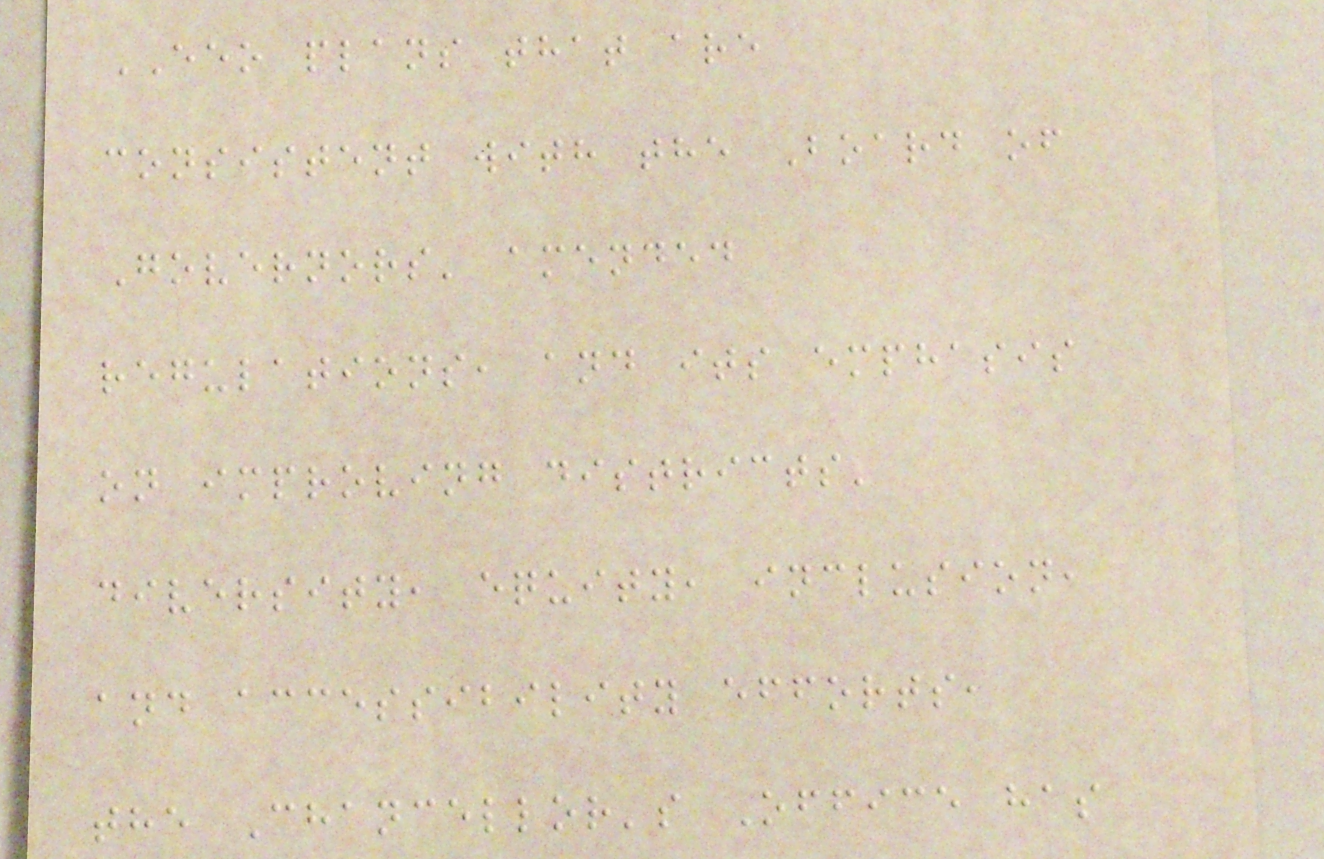EEO plans that are
consistent with the Board of
Governors' amended
regulations, and its emphasis
on improving districts'
diversity, equity, inclusion,
and accessibility efforts,
the Chancellor's Office has
